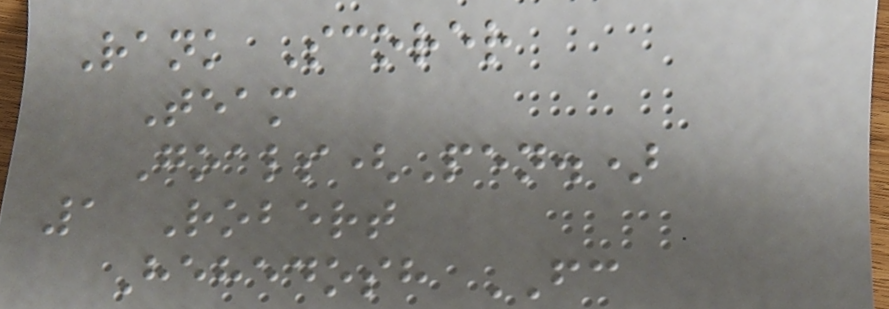Rank Scorer
Team
Goals(Pen.)
1 Robert
Hehedosh FC
